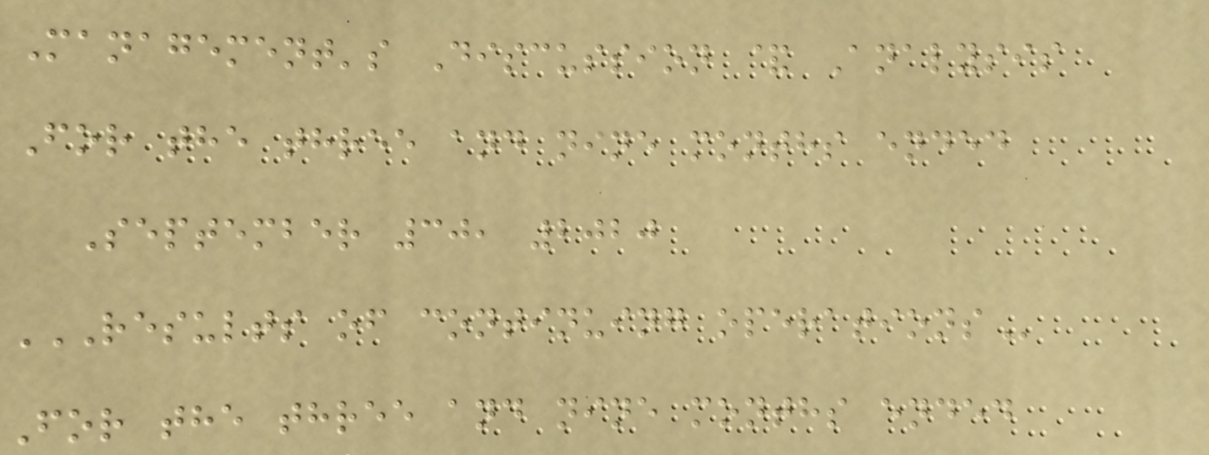Management's Discussion & Analysis
For the three and nine months ended
September 30, 2020
RESULTS OF CONTINUING OPERATIONS
For the three and nine months ended
